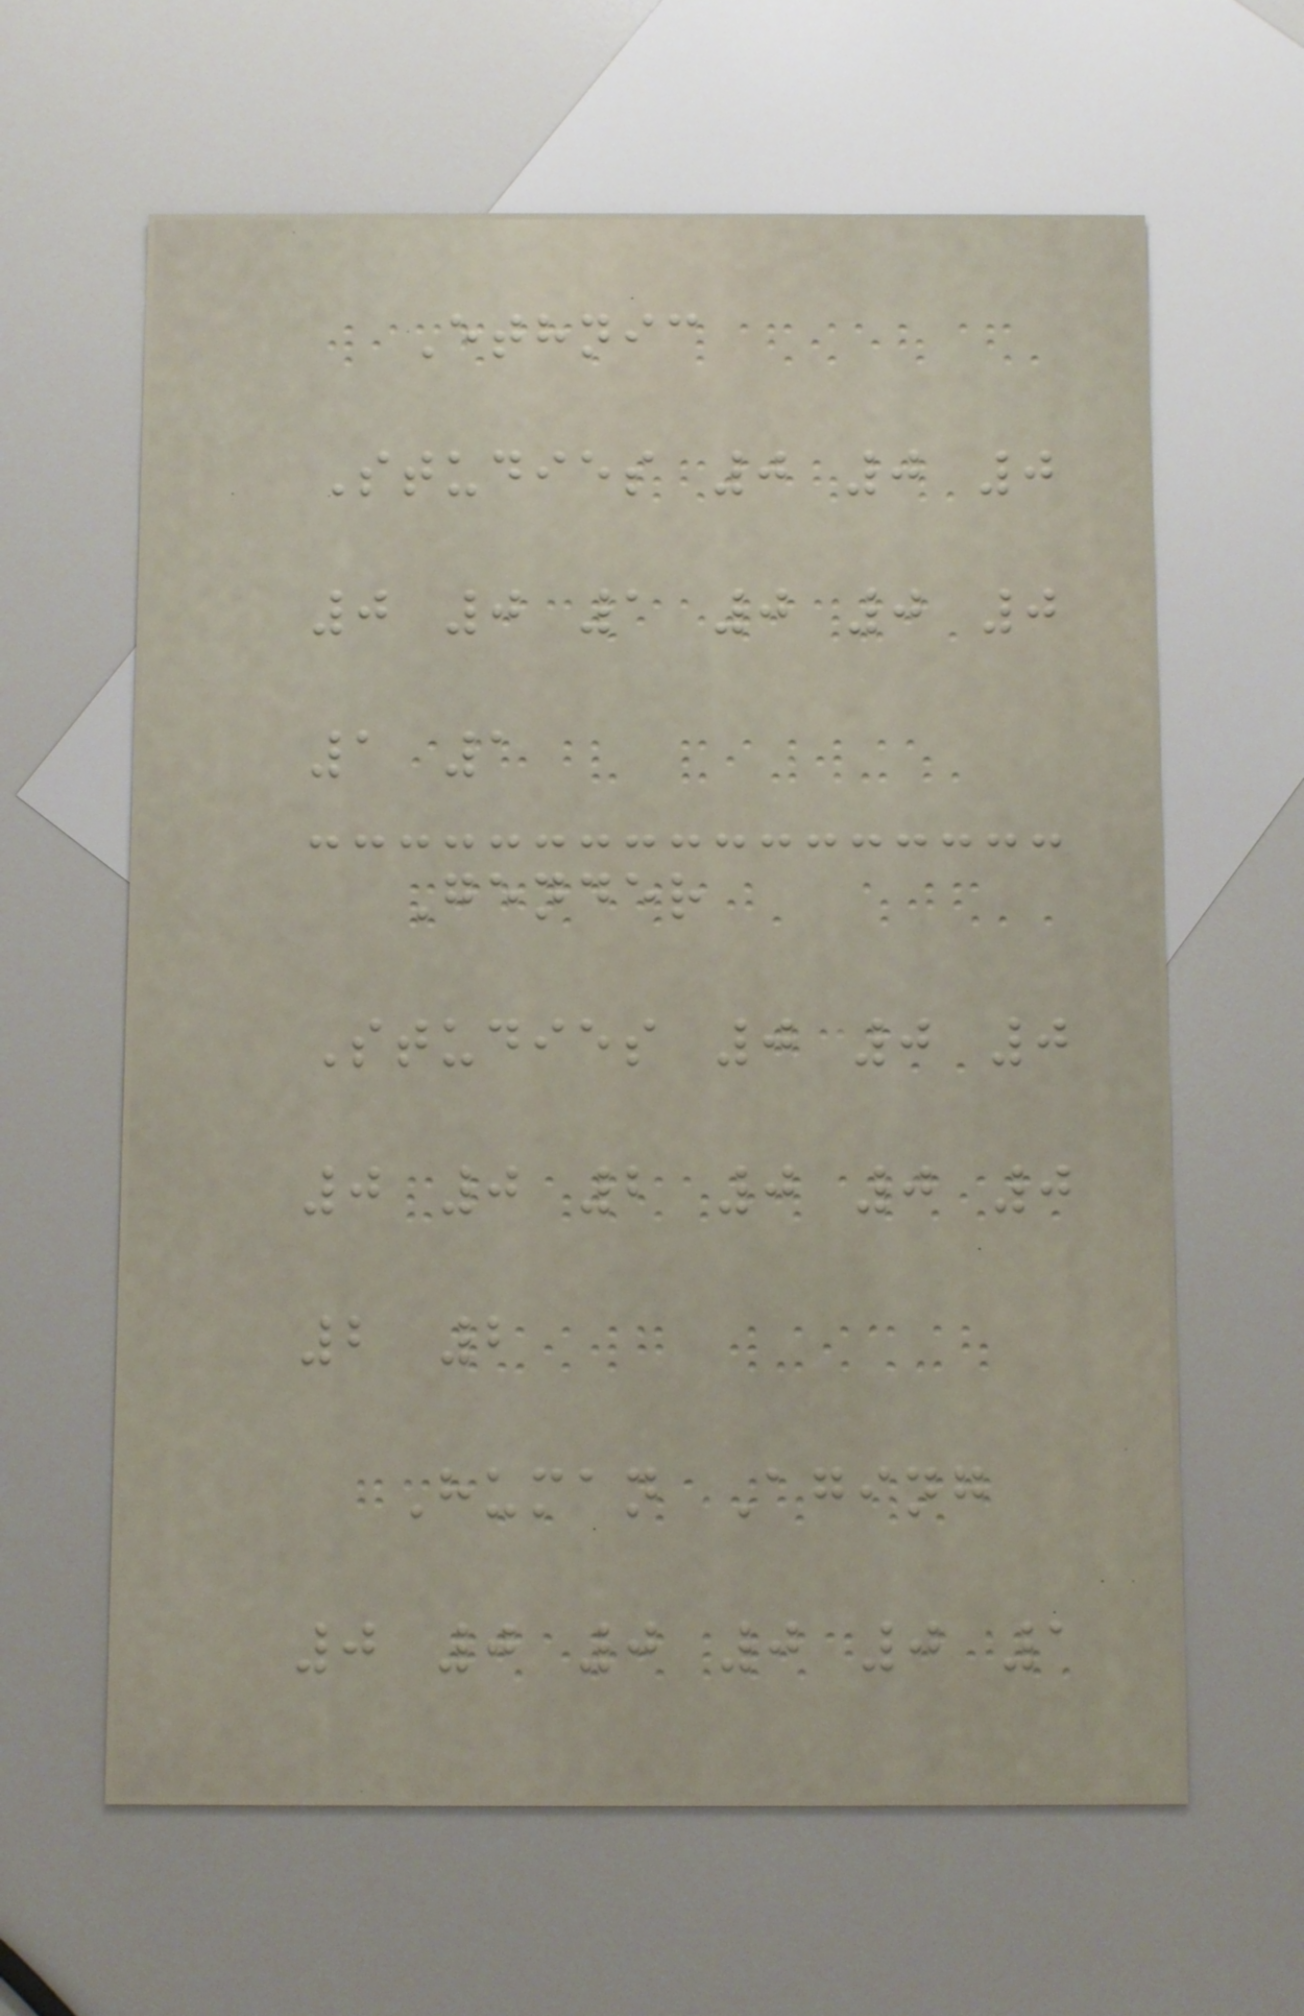Ethnic
Studies 0 0 0
0 0 1 0 0 0
1 1
Gender
Studies 0 0 0
0 0 2 0 0 0
2 2
Human Aging
0 0 0 0 0 1
